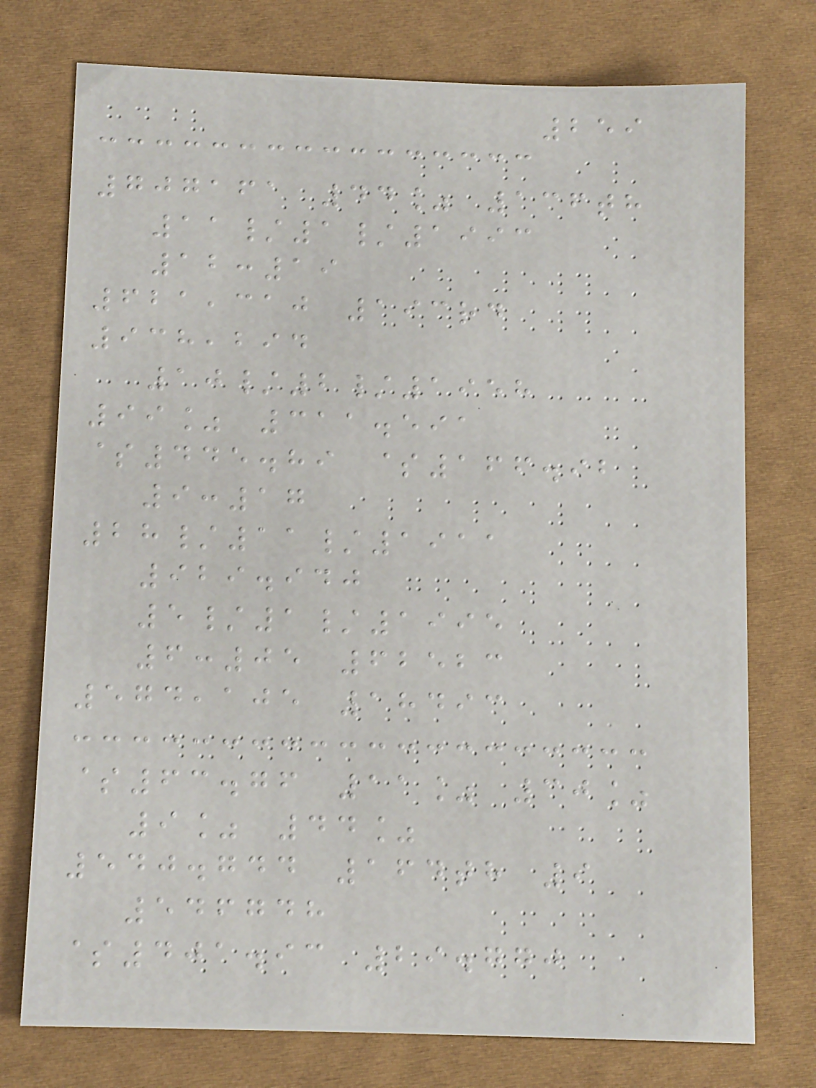259
707161 44% 136th
11/1/1993
12:19
621,310 193rd
938,294
10/2/1958
99% 311.591
$445.89 $166.92
9:17
28/11/1911
929.940
5/1/1995
6:05 62523
574,105 18493
$63.76 11% 30%
9% 44%
540.744 164th 9
546748
$401.93 29.770
